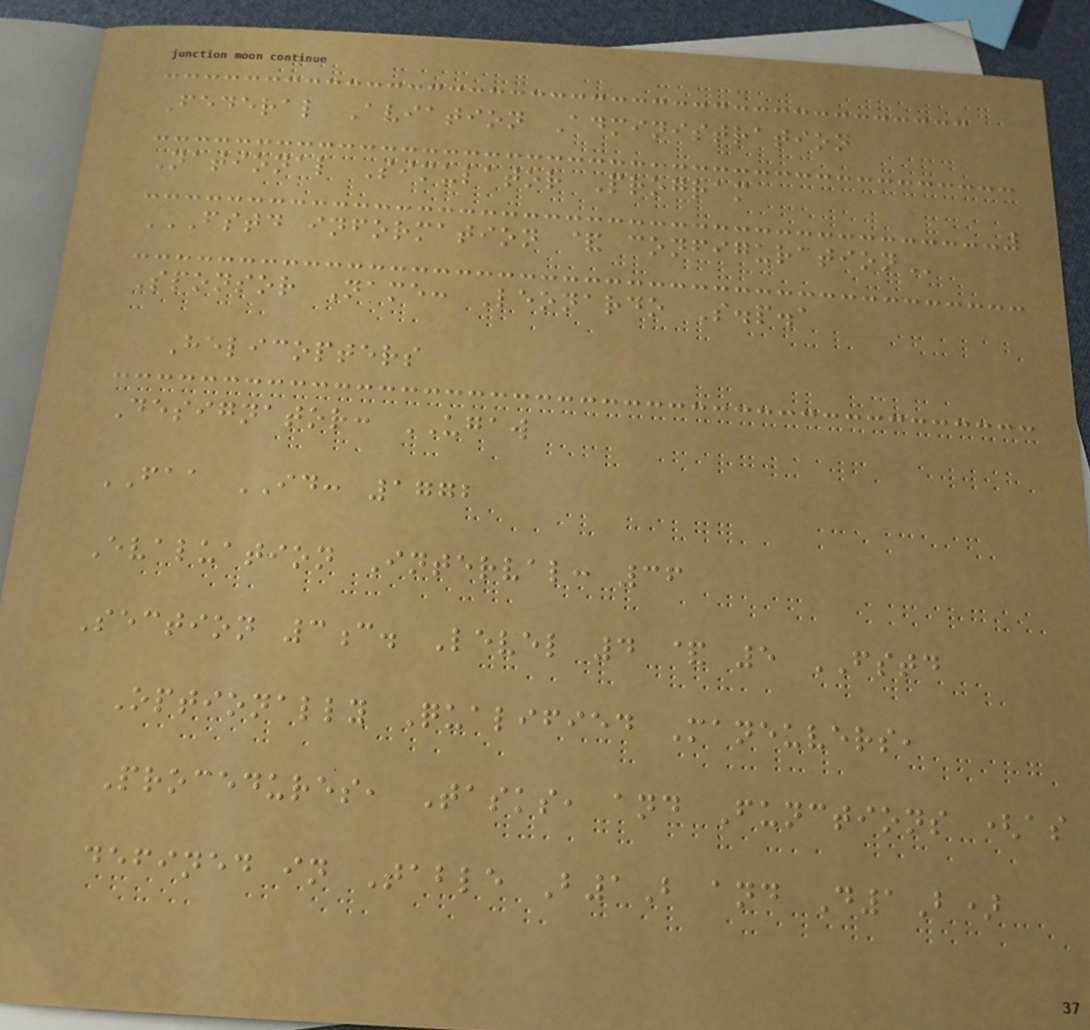Federal Aviation Administration
National Simulator Program
FSTD INFORMATION & CONFIGURATION
Sponsor Name: Leonardo S.p.a
Helicopters
Designator: UGAW
FAA ID: 1772
Evaluation Interval: 36
Section 3c. Level 4 & 5 FSTD
Optionally Qualified Maneuvers,
Procedures, Tasks, and Functions (as
defined in Table B1B and D1B)
